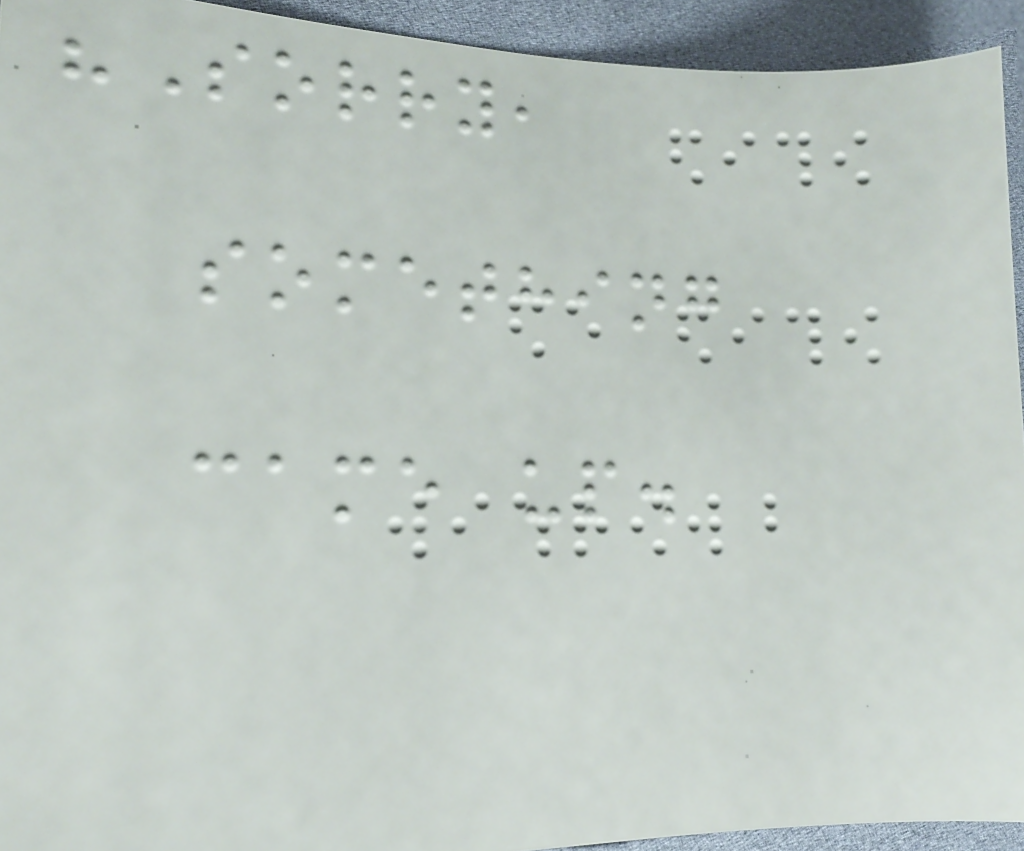"Sorry,
something
came up.
